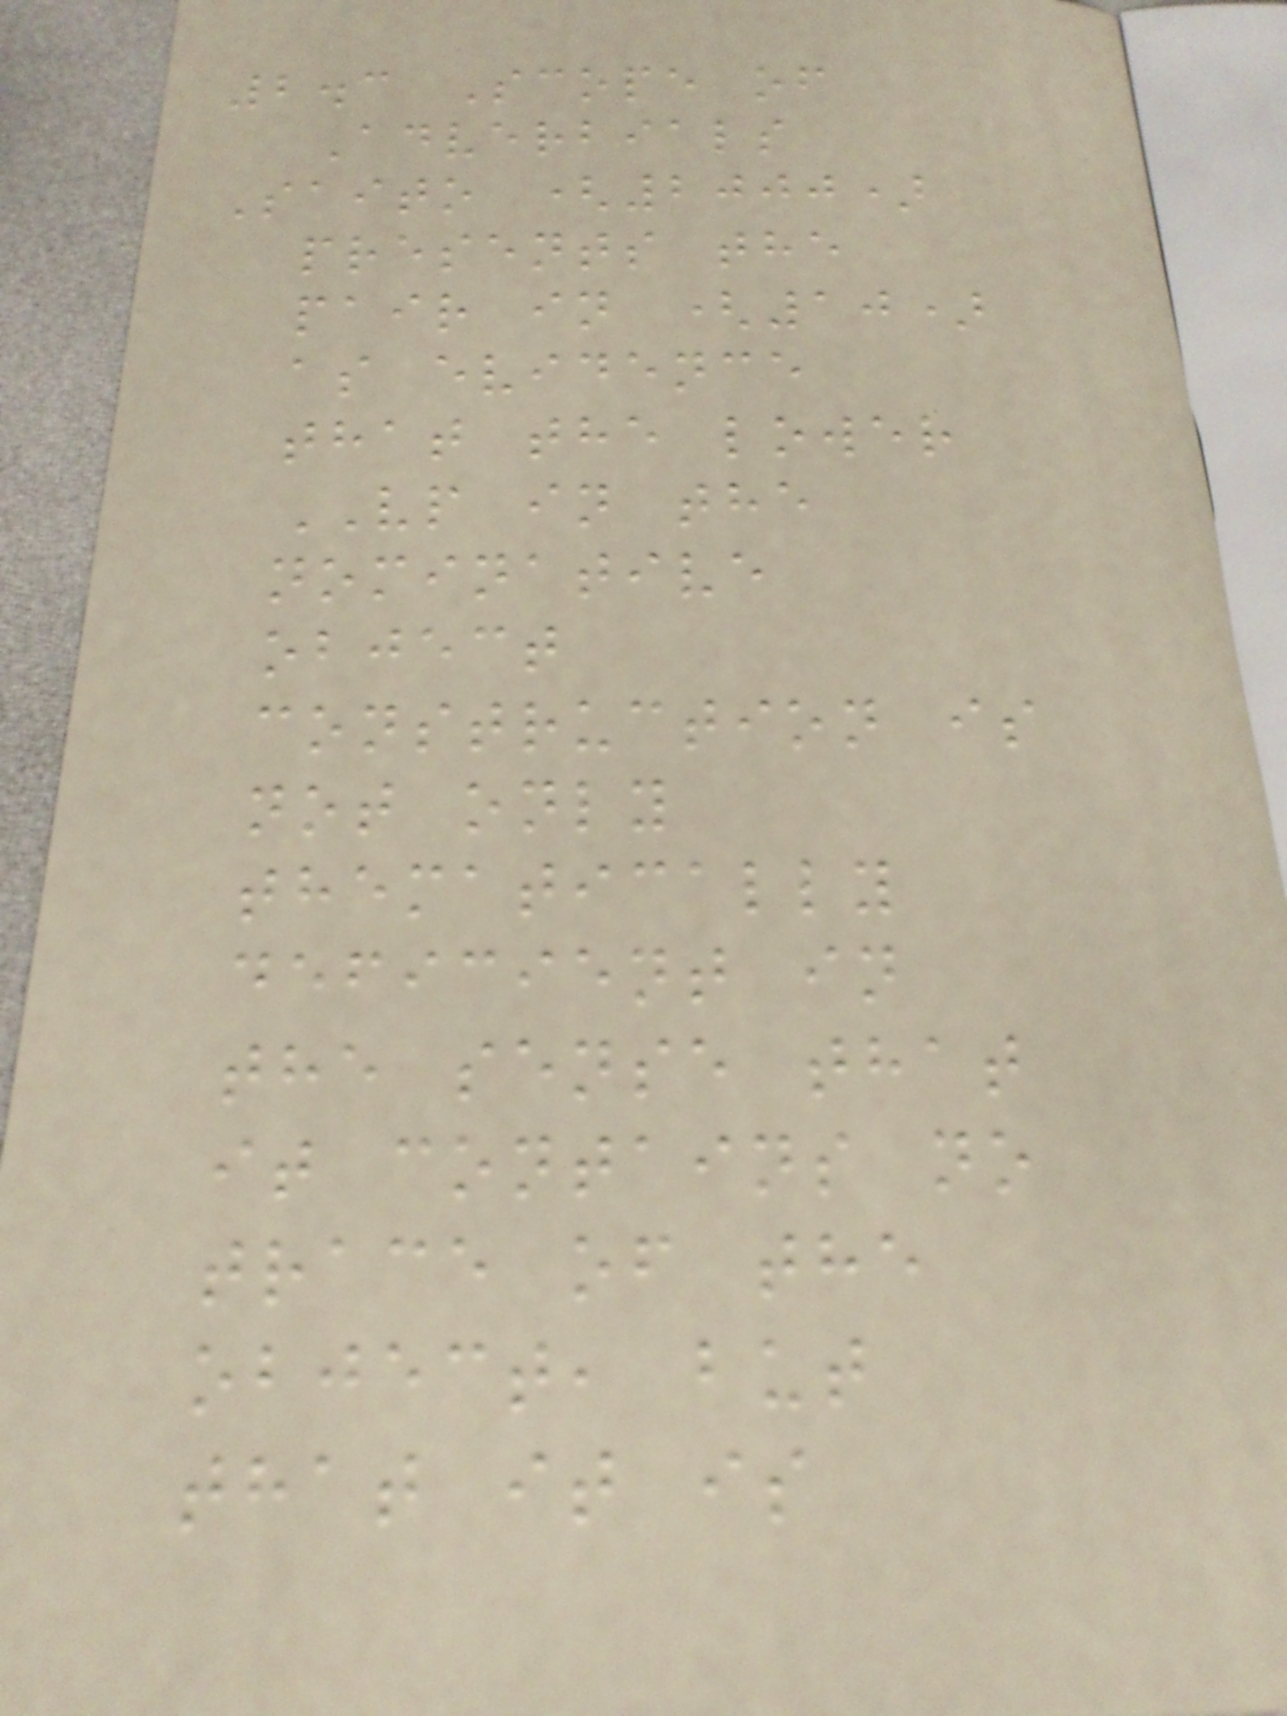2.3 Scope of
Adverbials
Saito (2000)
presents the
pair in (10)
as evidence
that the lower
VP in the
nominative
object
construction is
not only
thematically
deficient in
the sense that
it contains no
trace of the
object, but
that it is
